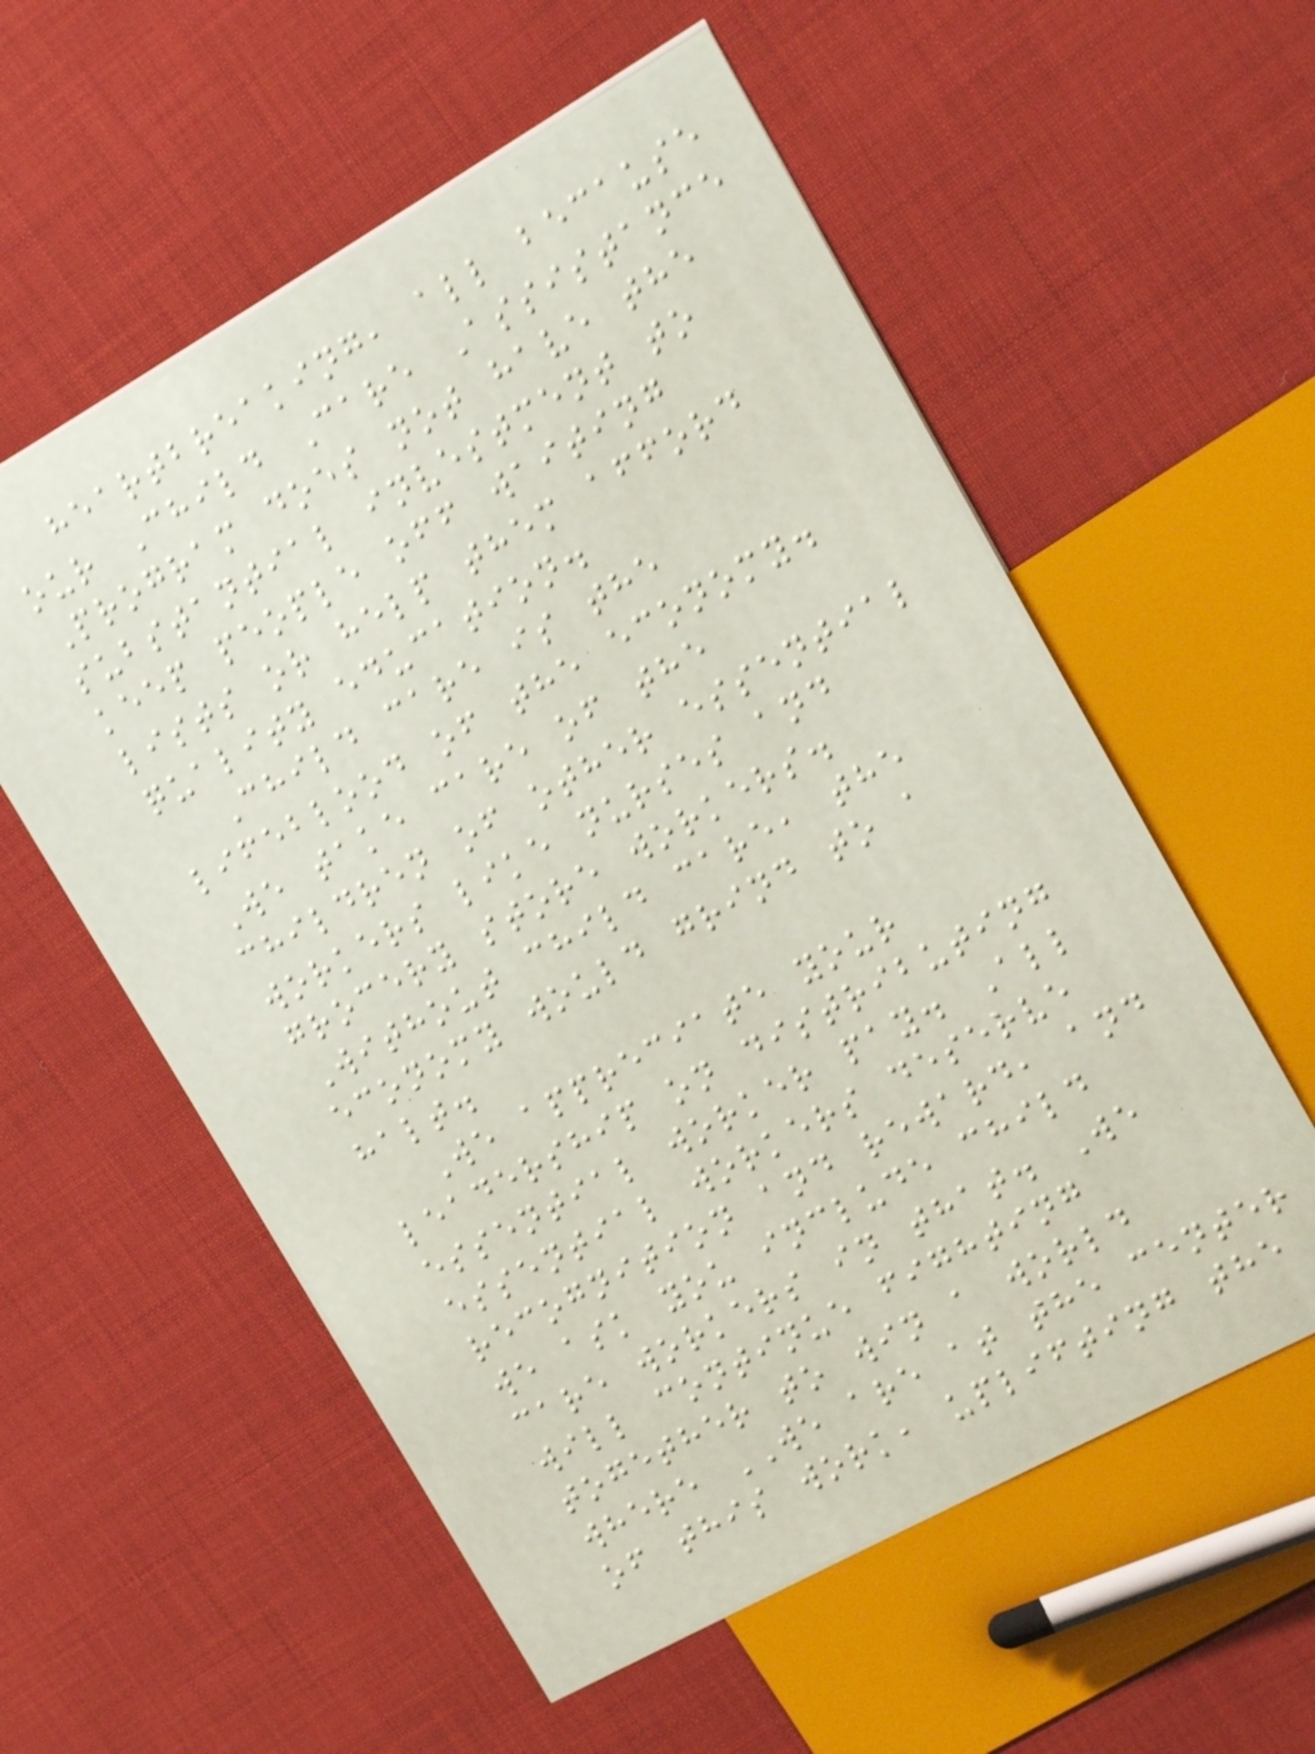heartbreaking, all because
our Child Care Assistance
Program does not have the
substantial investment to
keep people off waiting
lists or help them afford
quality education.
Child care is the
lifeblood of the economy.
We take care of the
children of other essential
workers like nurses and
grocery store workers.
Without child care, the
economy would grind to a
halt.
We appreciate your
leadership on distributing
essential worker pay. All
essential workers deserve
recognition and reward, and
we ask you include child
care workers in that. We
will continue fighting
together to win a world
where WE are at the center
of this work, uplifting the
